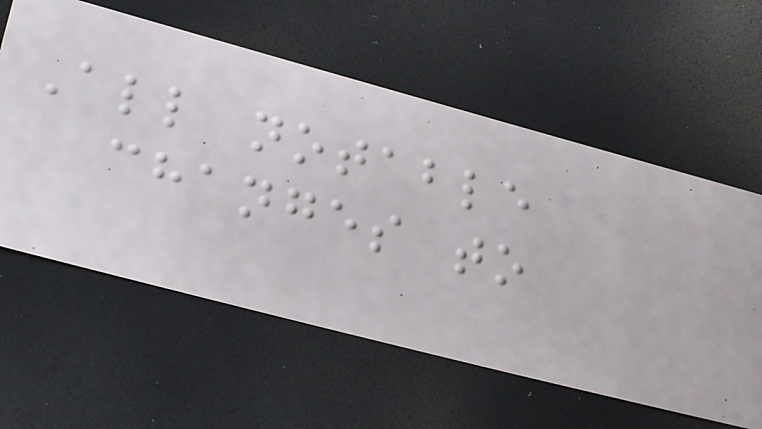All notable
changes to
